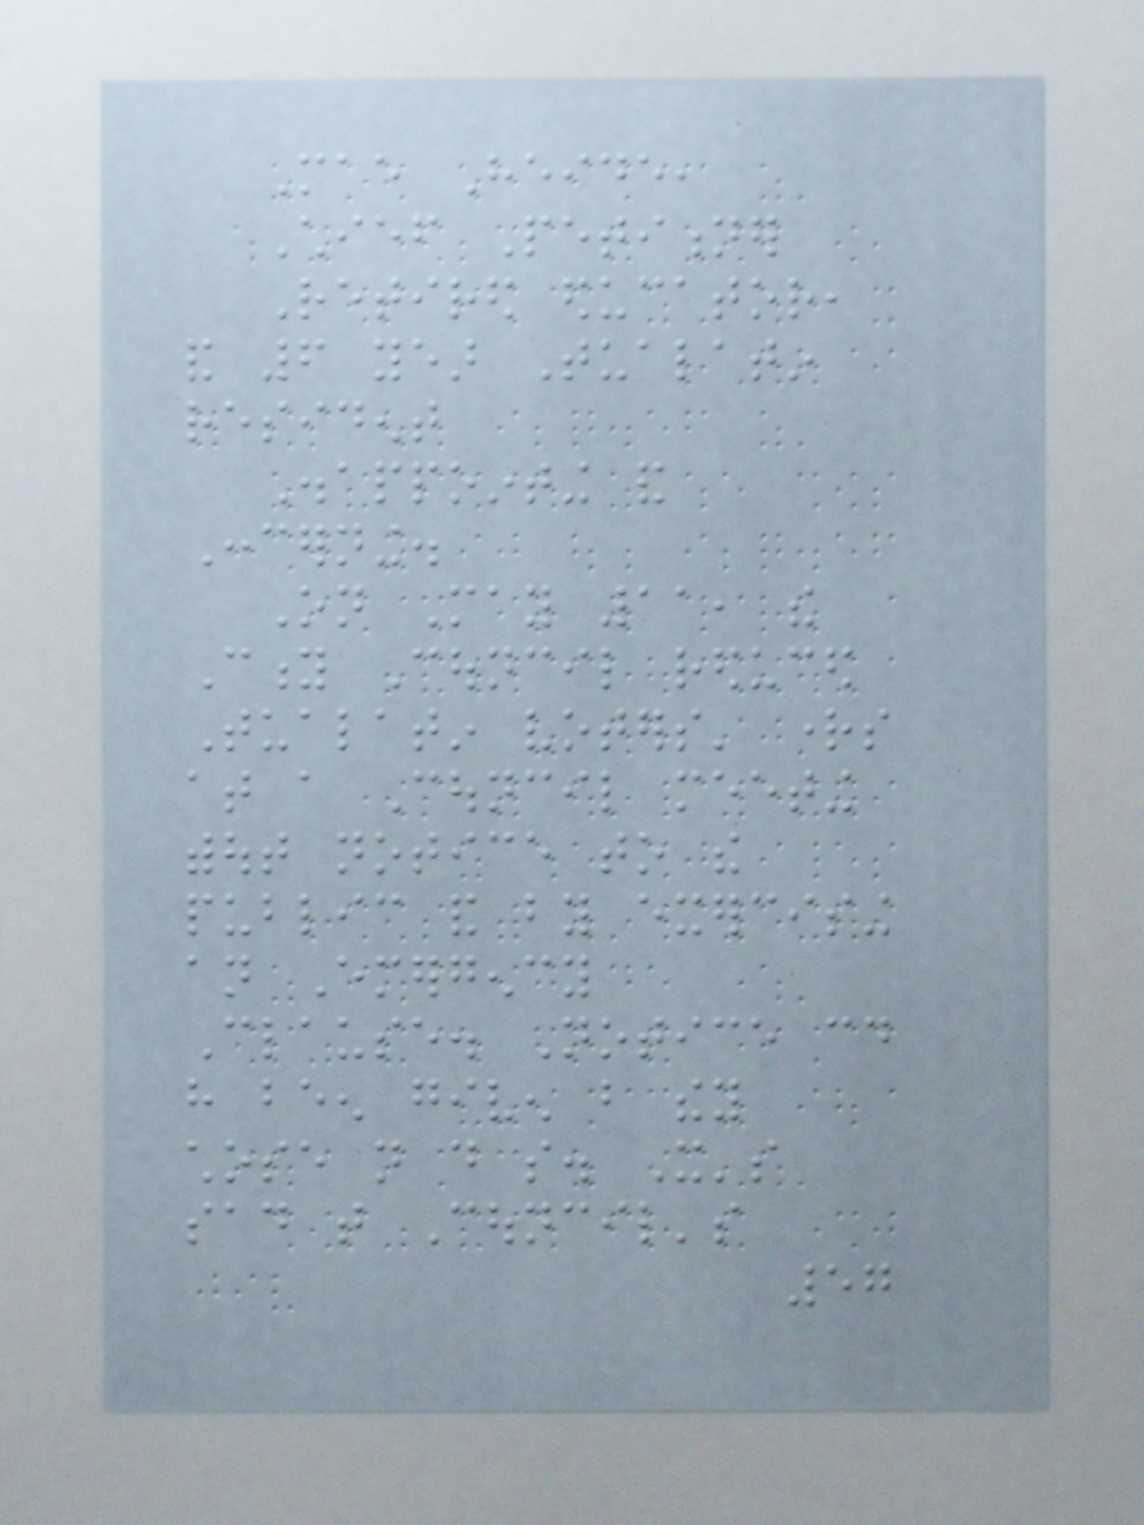Mae Heide,
Chief Petitioner
Retired educator,
and 6 year Tualatin
resident
Disappointing and
Concerning.
On May 11, the
City Council reduced
Tualatin voters' rights
at a Council meeting
without notice to the
public and by exercising
an Emergency
Clause. Notice could
have been given but they
chose not do so. It's
sad that Council's
57
